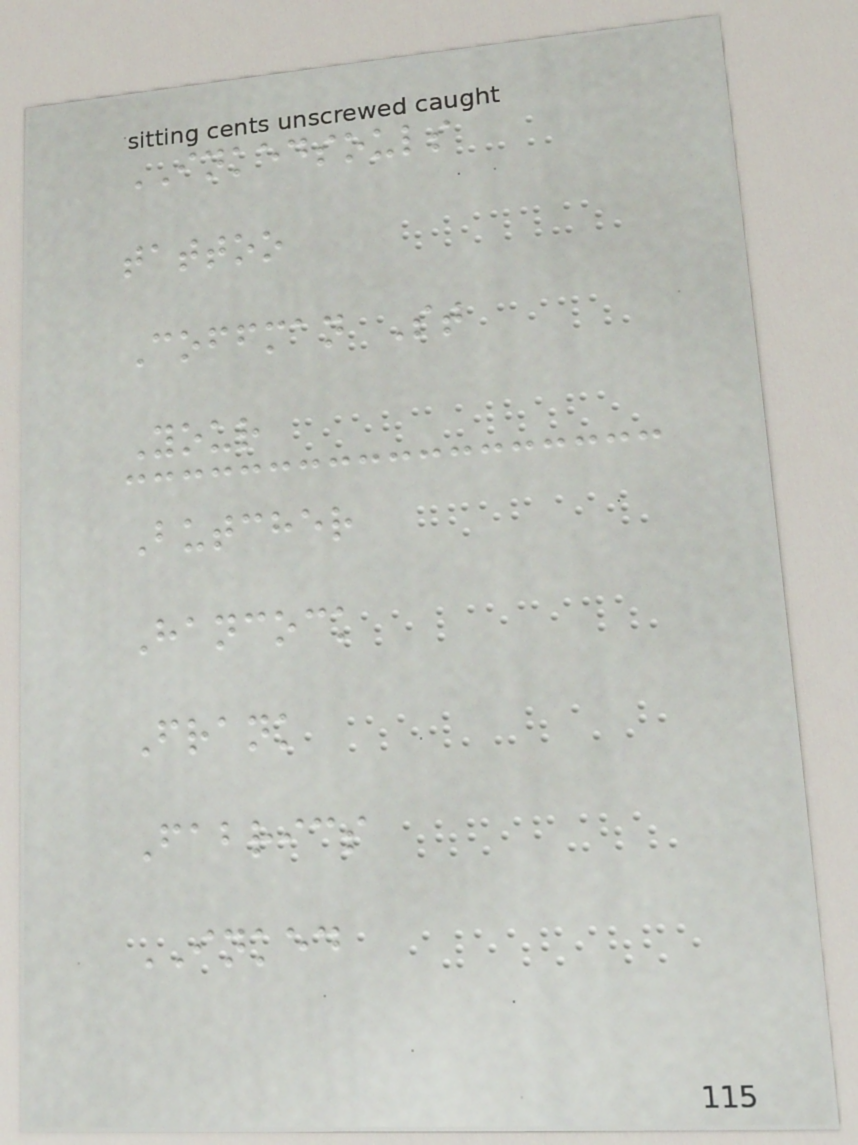INKEDSOULS
tattoo
Coffman St
Your
Butcher
Hancock
Frank
Fabrics
INKED
